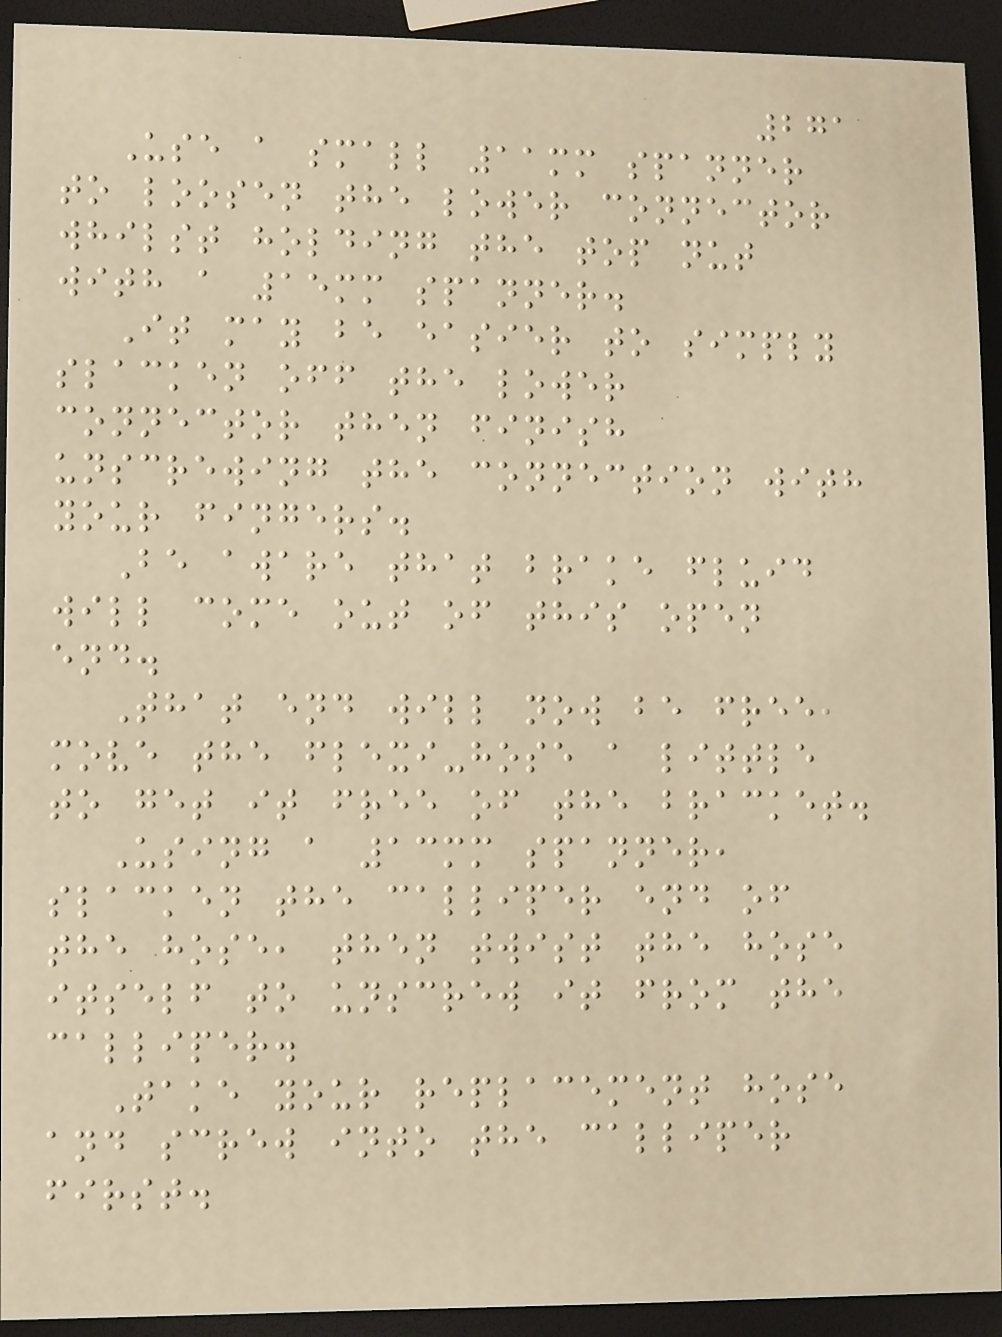271
Use a small 11mm spanner
to loosen the lower connector
whilst holding the top nut
with a 15mm spanner.
It may be easier to simply
slacken off the lower
connector then finish
unscrewing the connection with
your fingers.
Be aware that brake fluid
will come out of this open
end.
That end will now be free,
move the flexi-hose a little
to get it free of the bracket.
Using a 13mm spanner,
slacken the calliper end of
the hose, then twist the hose
itself to unscrew it from the
calliper.
Take your replacement hose
and screw into the calliper
first.
